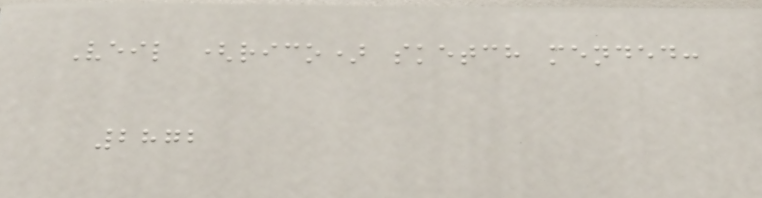Veil (rico) sketch mended:
2872
